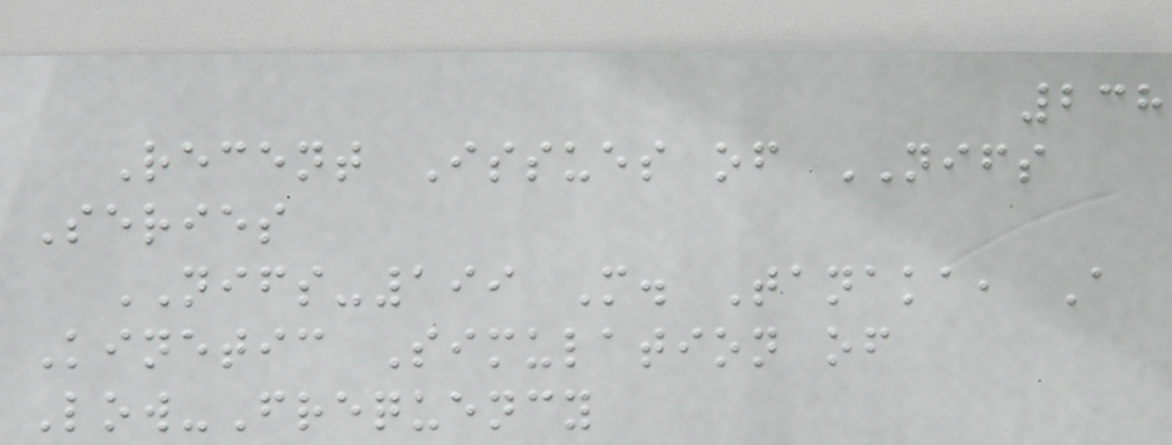238
Recent Issues of NIFS
Series
NIFS-199 M. Tanaka, A
Kinetic Simulation of
Low-Frequency
